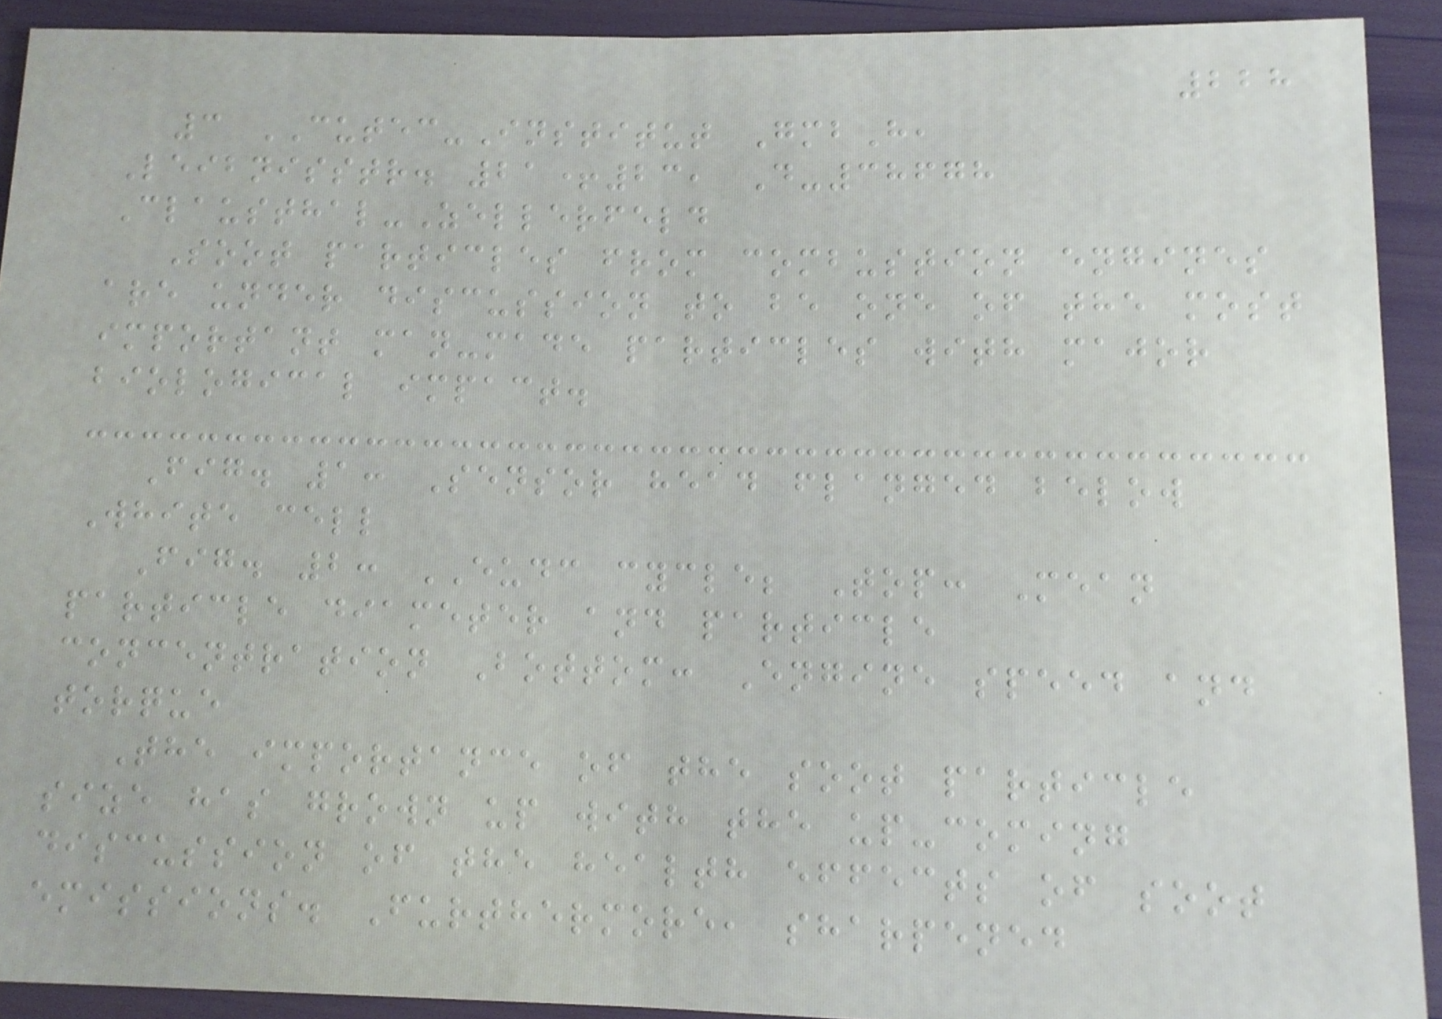228
3 CUTEC-Institut GmbH,
Leibnisstr. 21+23, D-38678
Clausthal-Zellerfeld
Soot particles from combustion engines
are under discussion to be one of the most
important man-made particles with major
biological impact.
Fig. 1: Sensor head flanged below
White cell
Fig. 2: EUDC cycle; Top: Mean
particle diameter and particle
concentration Bottom: Engine speed and
torque
The importance of the soot particle
size has grown up with the up-coming
discussion of the health effects of soot
emissions. Furthermore, sharpened
